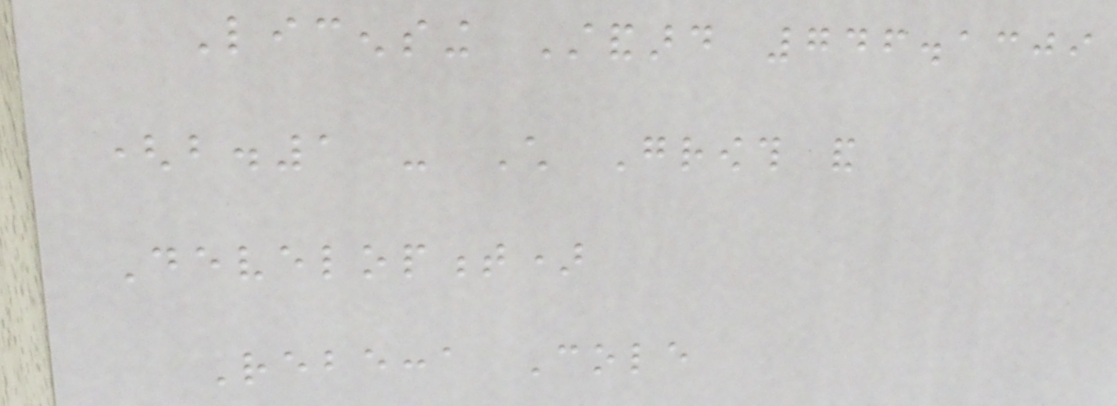Licensing Standard 746.1309
(b.1 - Child Growth and
Development)
Rebecca Cole
